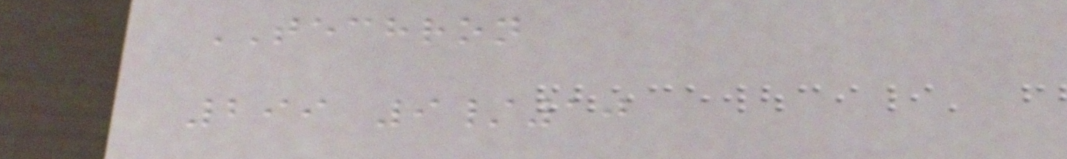TECHRON
299 9/10
